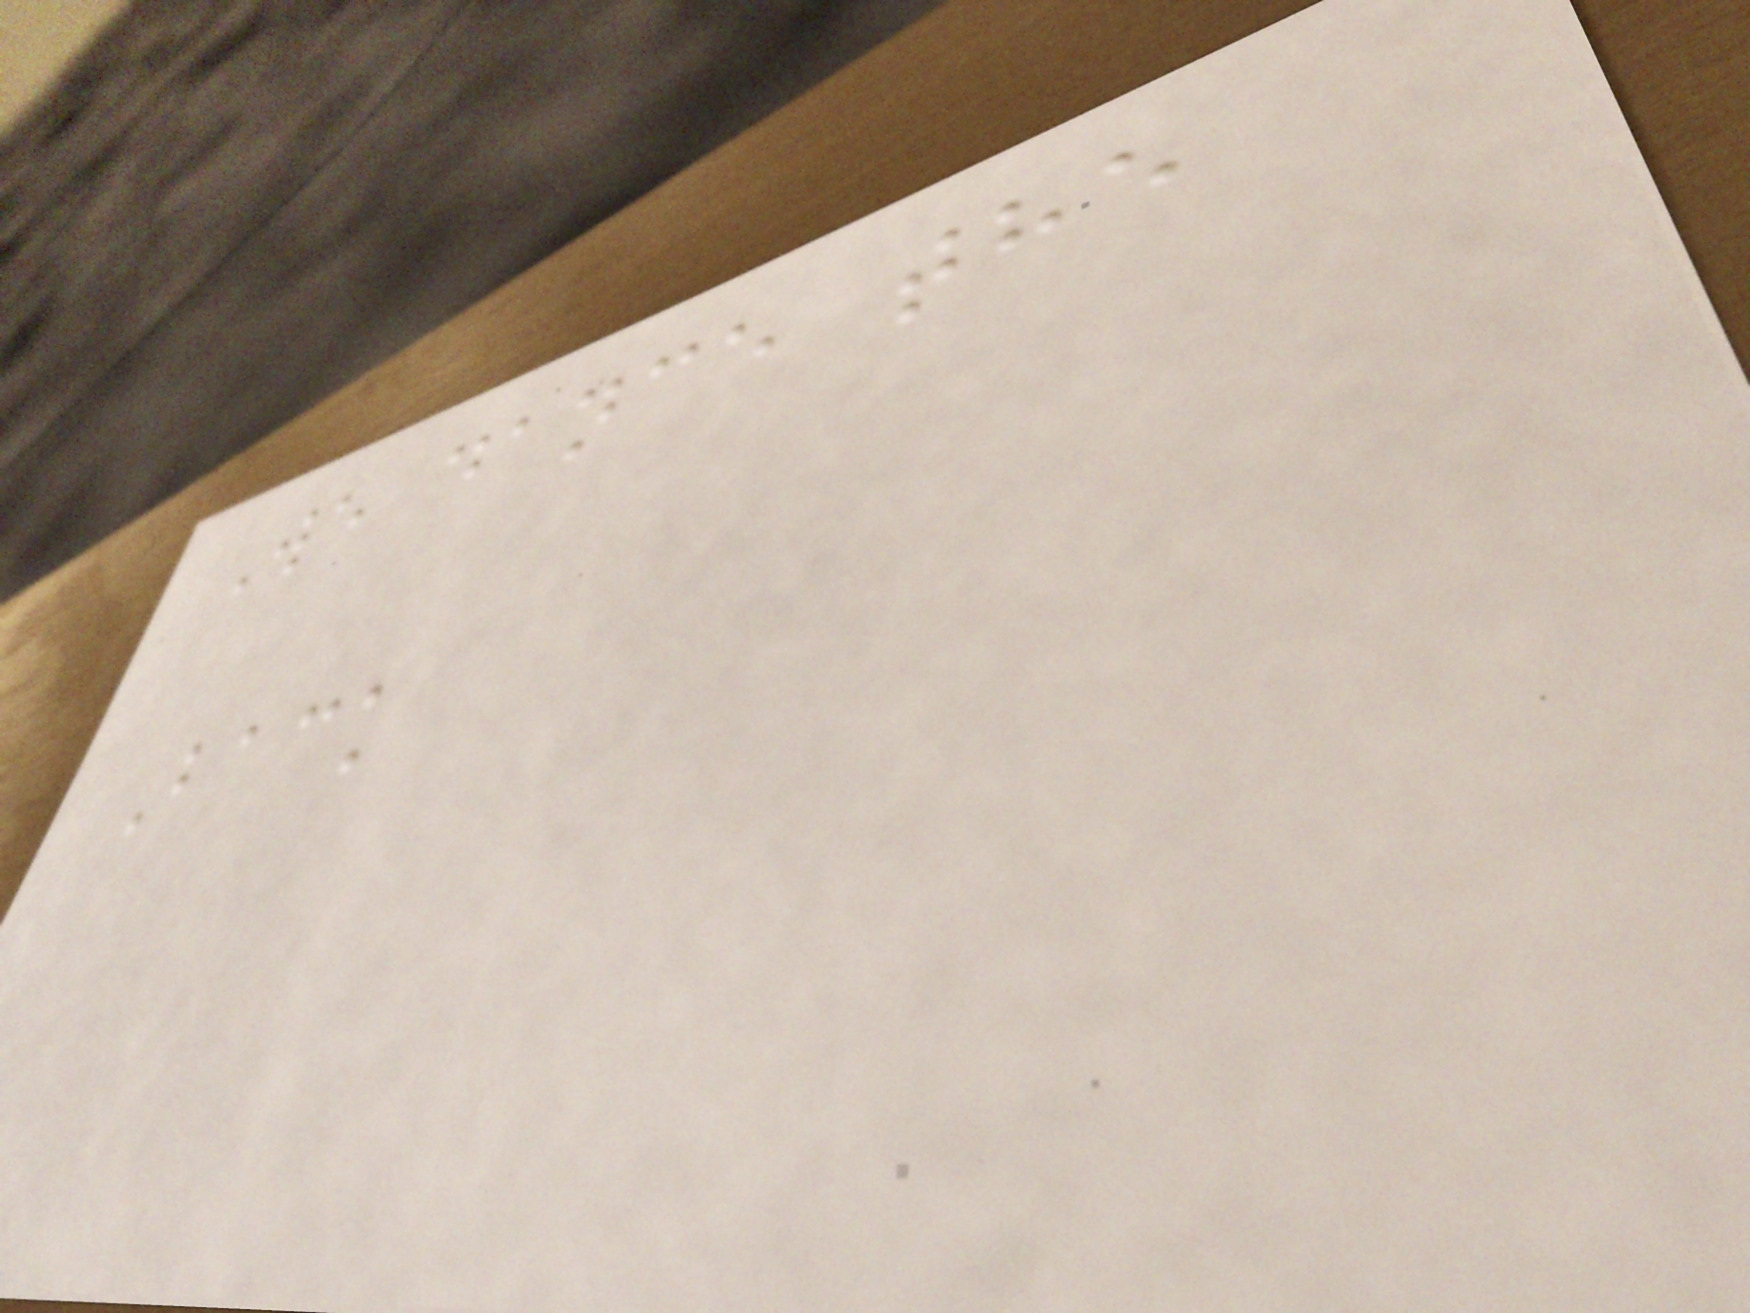We dance the
Back
